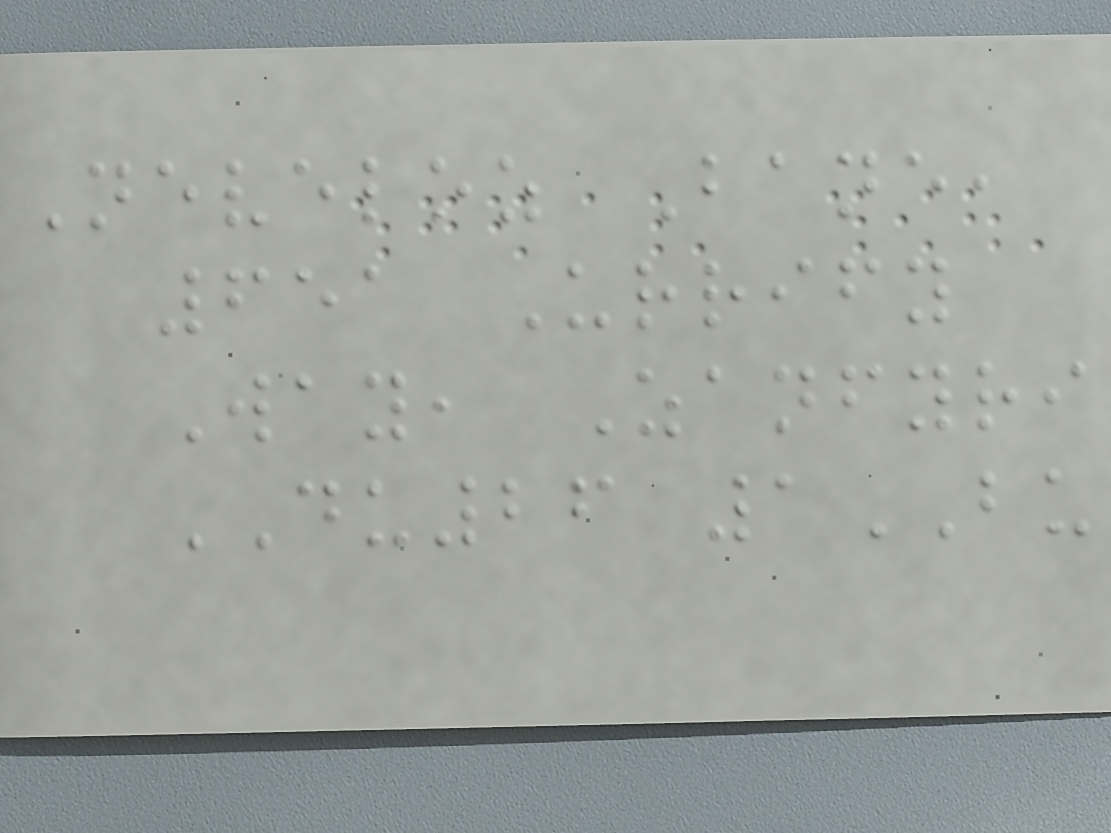Neveloz Bane,
651 Urrify
Way, Zanfyri
DU26 1BU
